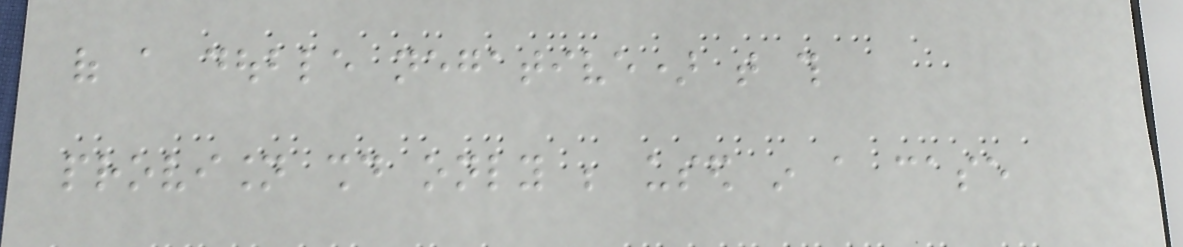of a double negative) that this
provision should only be used in a case
